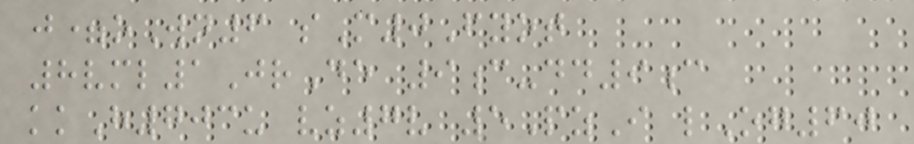j=oWn6 sM0Fyot
8vml1JrDe 9c-dd9c
kkH703u vz7v 5PzI lOg60
